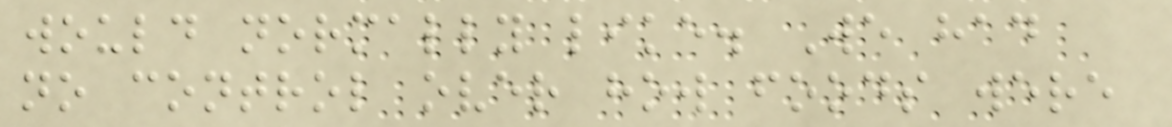would normally like. We had
no control over how foods were
